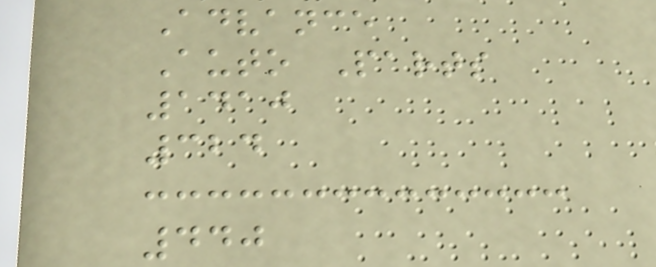Advance
Auto Parts
1410
324
440
